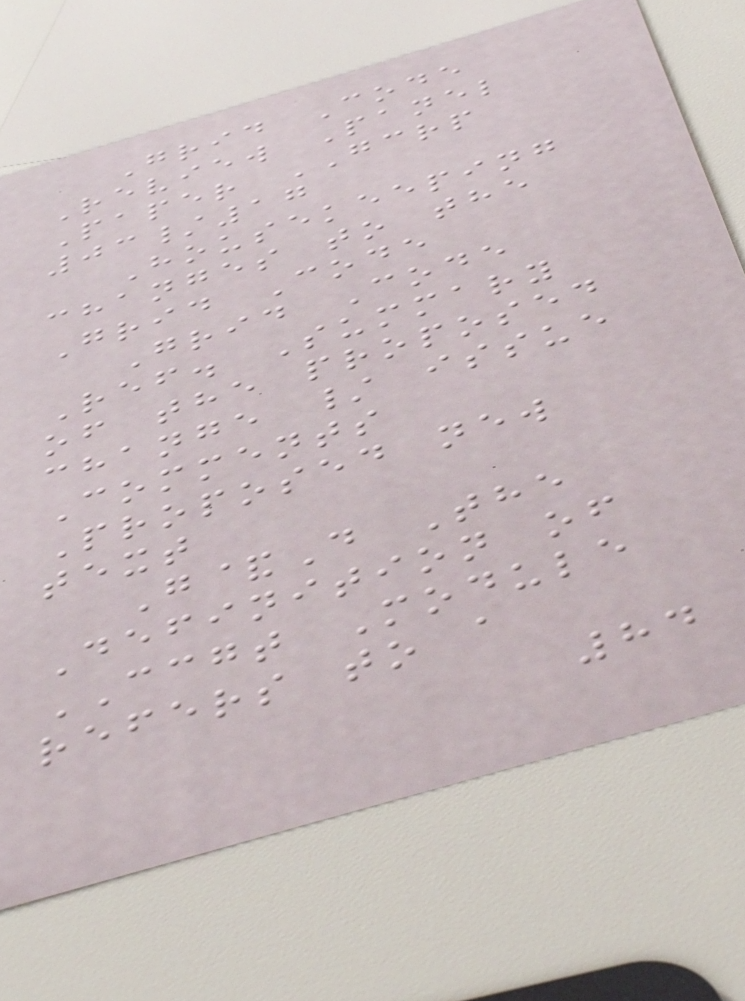Grid Code
Review Panel
Paper GCRP
03/17
Housekeeping
changes to the
Grid Code
Grid Code
Ref. Summary
of the proposed
change / issue
Comments
Proposed new
text
G&D The
Definition of
CCGT Module
refers to a
84
